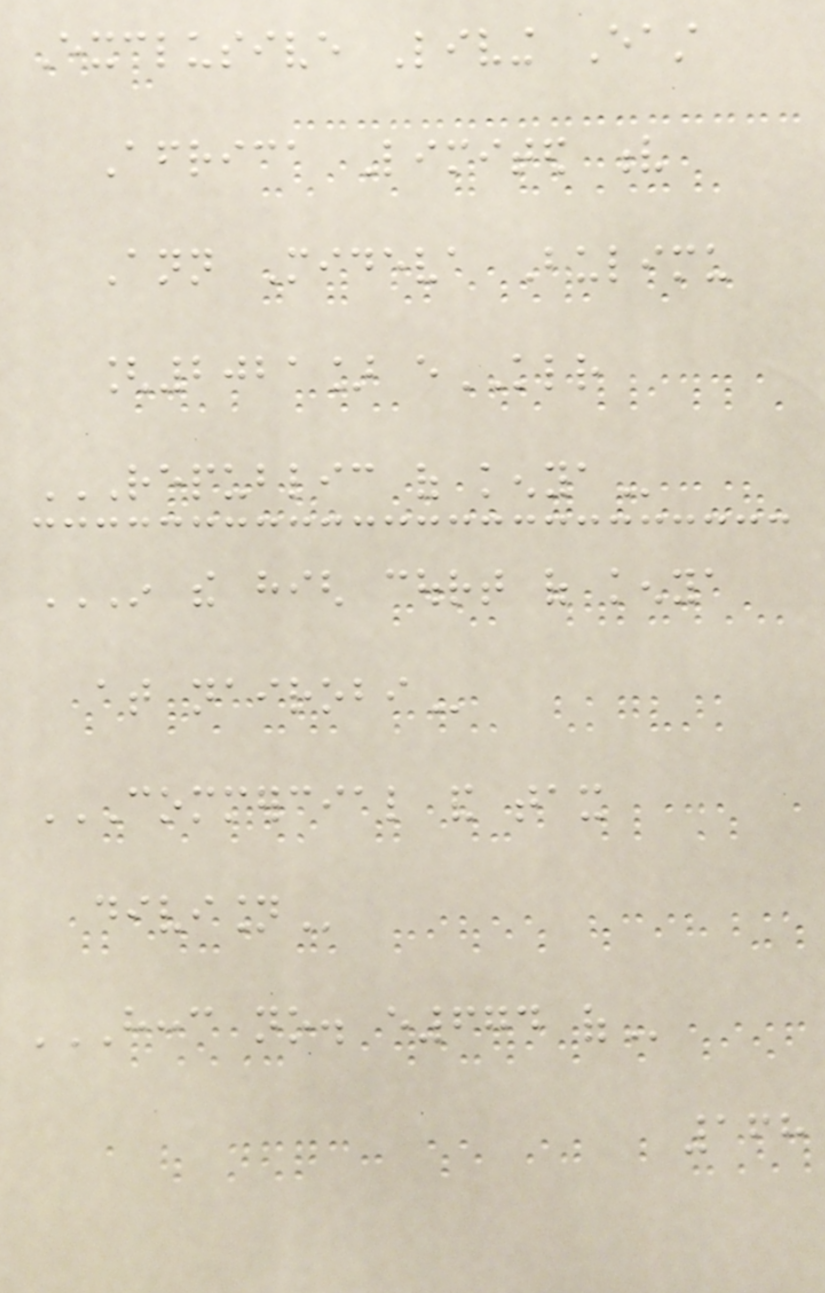Exclusive Living East
Africa Limited v
Ann Mideva Bulimu
[2021] eKLR
REPUBLIC OF KENYA
IN THE HIGH COURT OF KENYA
AT NAIROBI
COMMERCIAL AND TAX
DIVISION
HCCC NO. E674 OF
168
